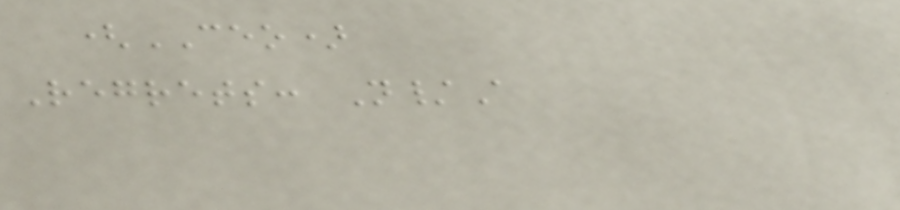(CEO)
Regrets: N/A
